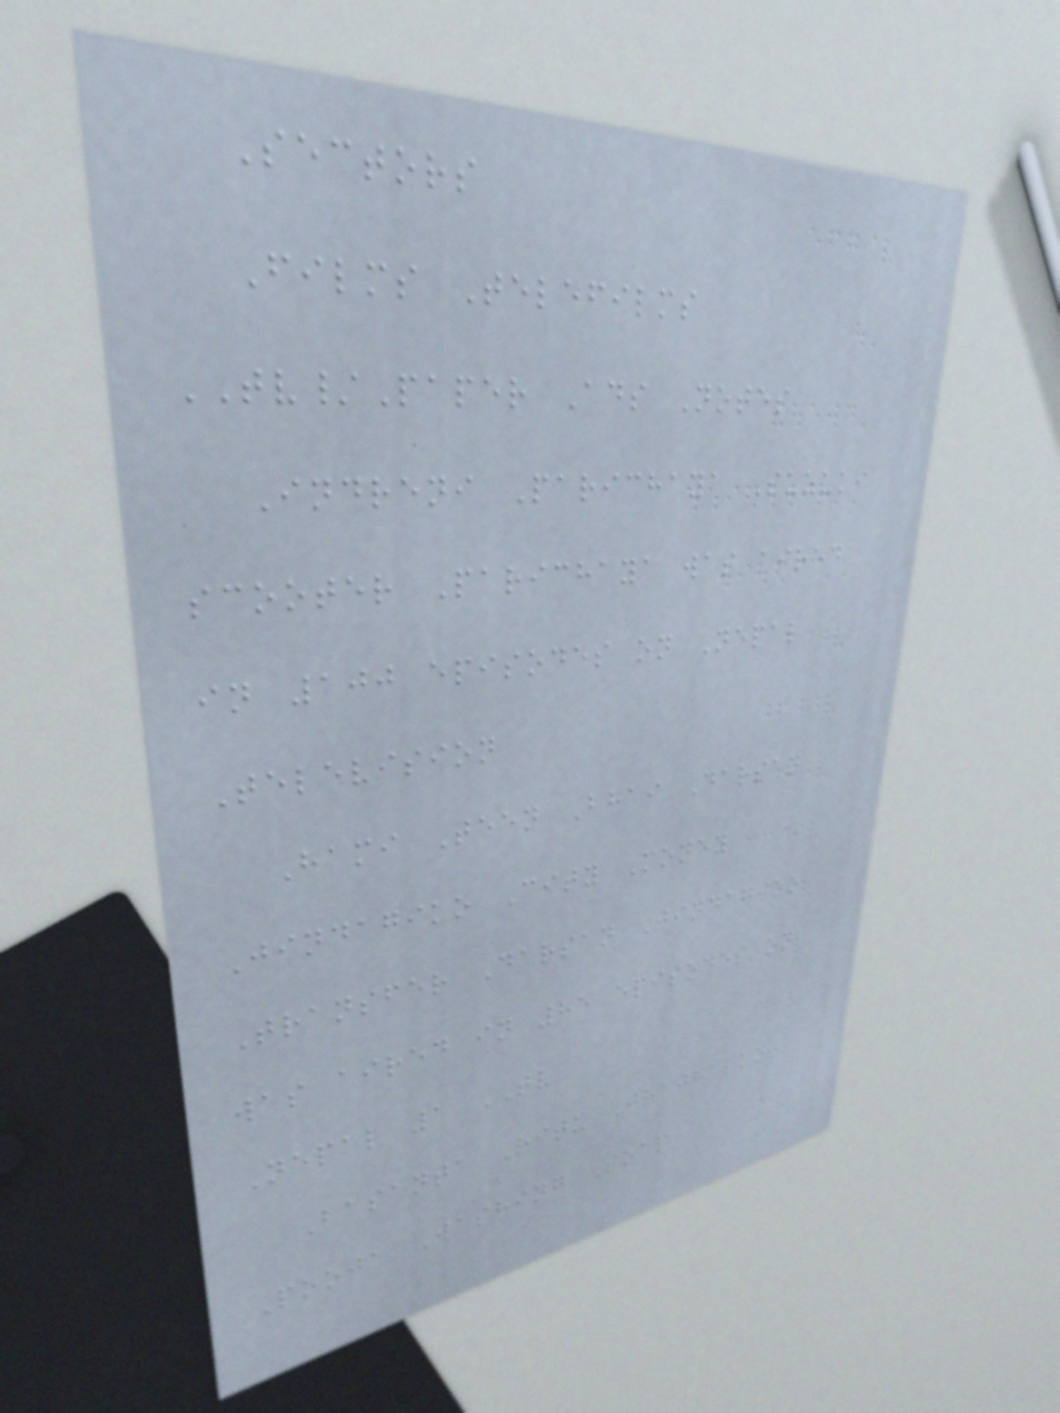Sectors
Films Telefilms
TV/Paper Ads Notes
Indreni Parichaya Suzuki
scooter Parichaya was aired
in 100 episodes on Nepal
Television
Hami Teen Bhai Darsan
Jindagiko City Money
Transfer Darsan Jindagiko
was aired in 85 episodes on
Nepal 1 TV
Basanta Ritu Jhajhalko
Pooja Washing Soap
